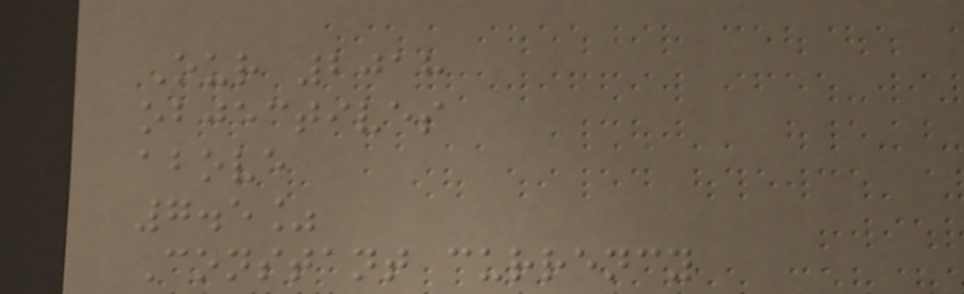Our 2018
objectives
above
7.5%
Constant currency
